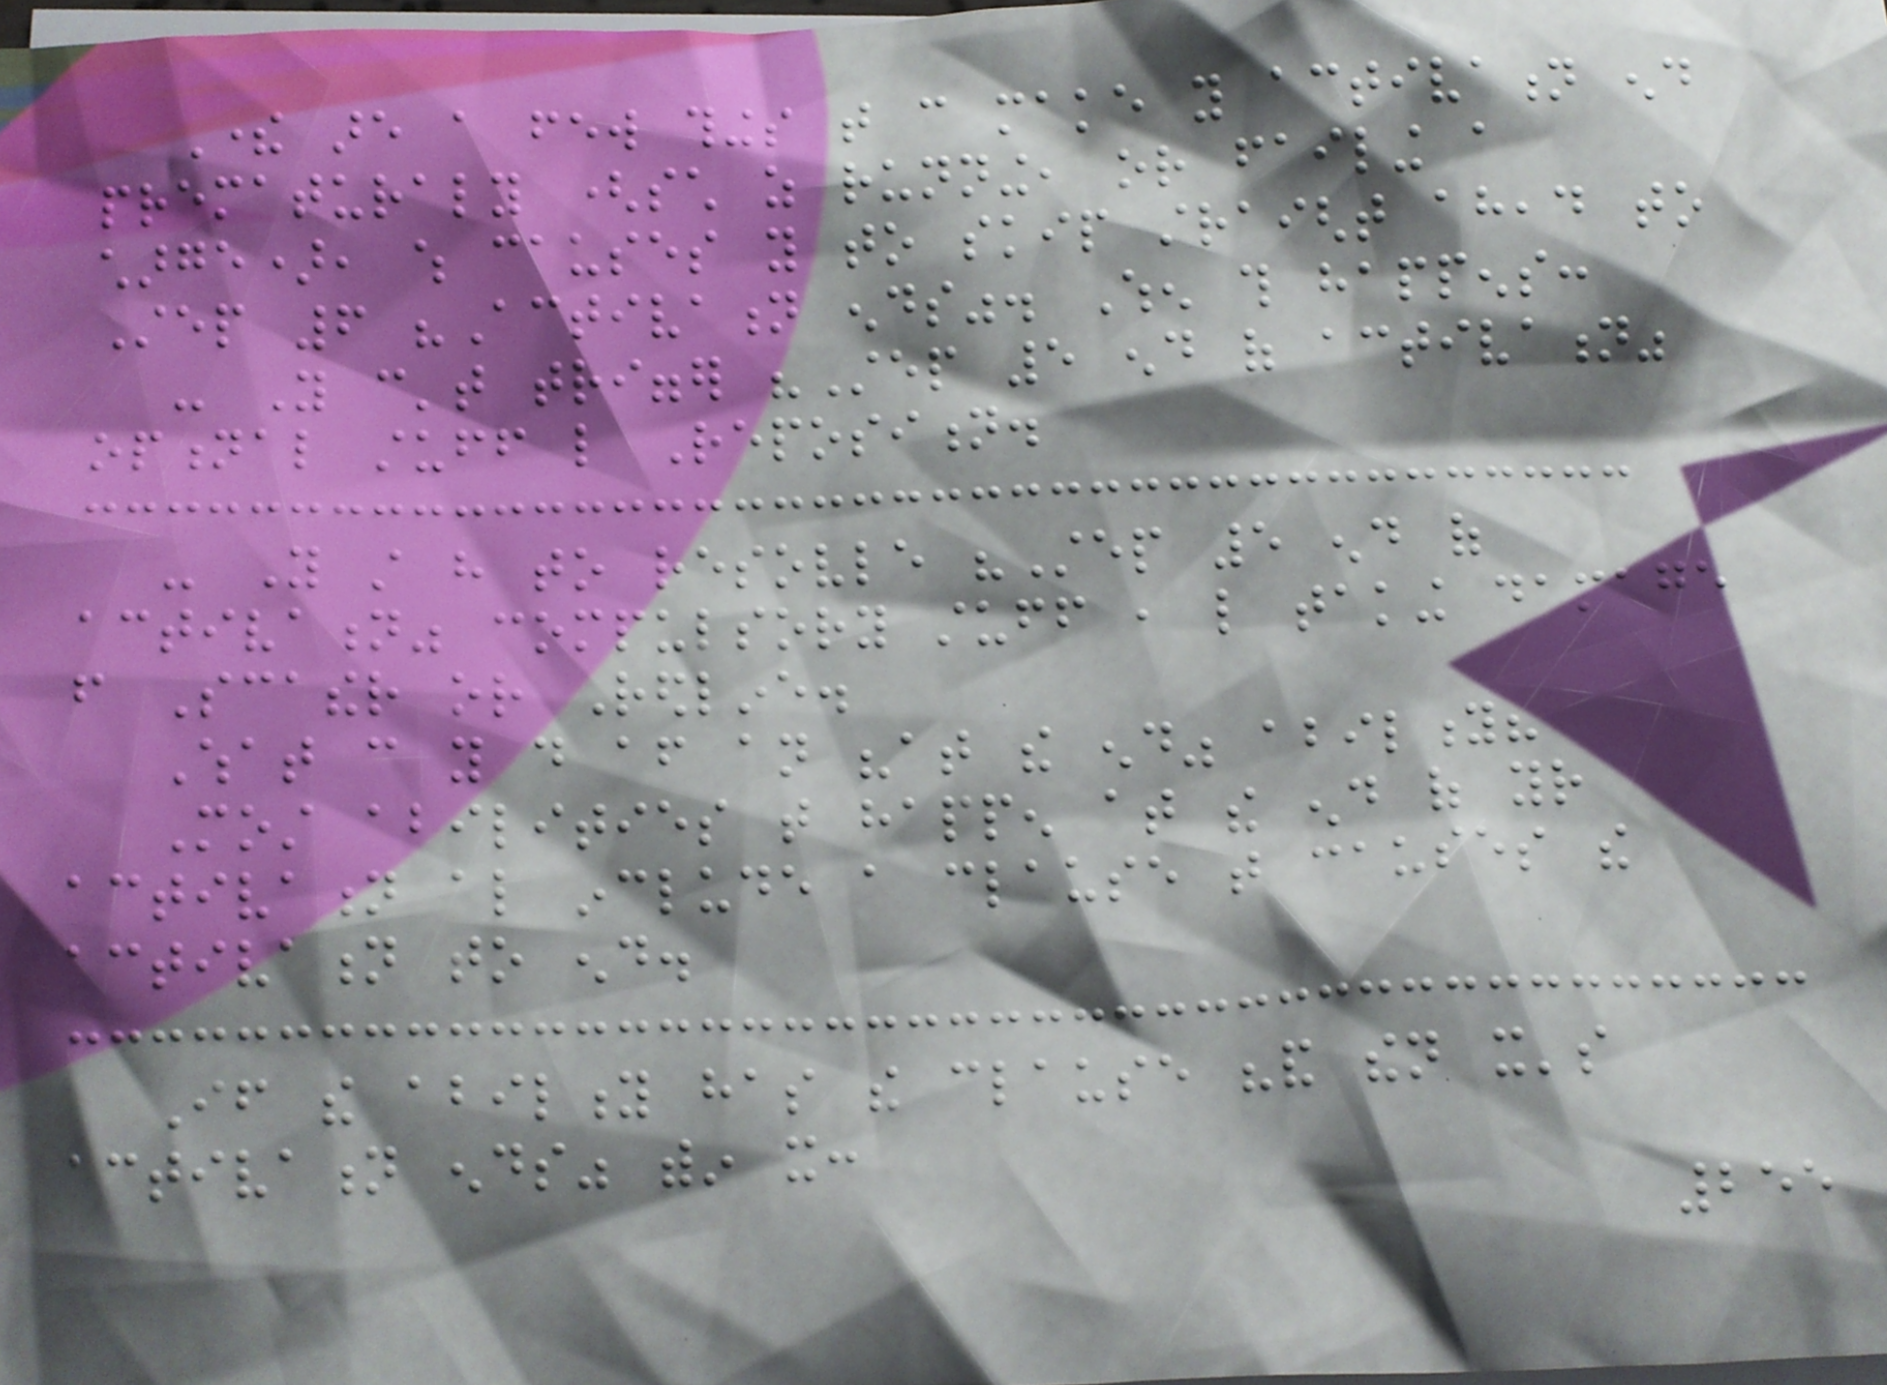There are a few things that can make you activation end
prematuraly (such as running, or failing a
charge), which causes you to skip straight ahead to
Step 6 "Activation ends". When this happens:
- You can't trigger "Step 5 end of activation"
optional stuff like Reposition.
- You still have to resovle "Step 5 end of
activation" compulsory stuff , like taking damage
from Scather or Redline.
What can you do after an "at the end" ability?
Most abilities that happen at the end of your
activation also include a clause that causes the
activation to end.
If the ability has the clause "and then it's
activation ends" within it:
255
